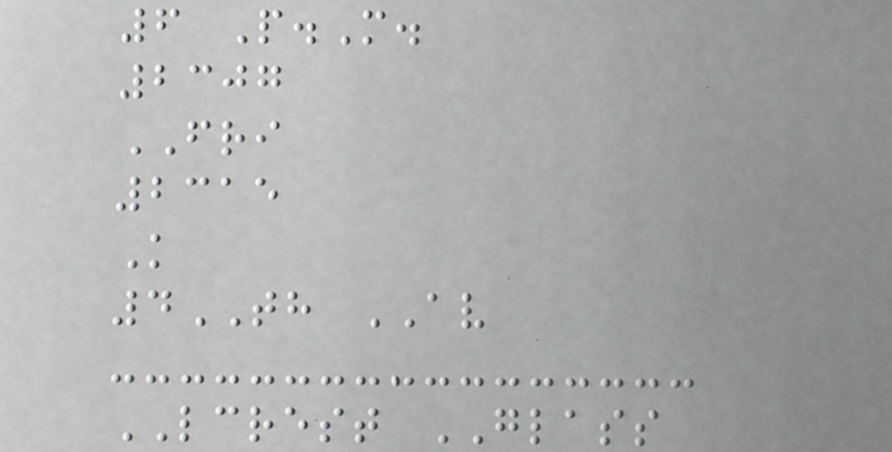6 P.M.
2307
FRI
2315
K
4TH AV
LCREST GLASS
